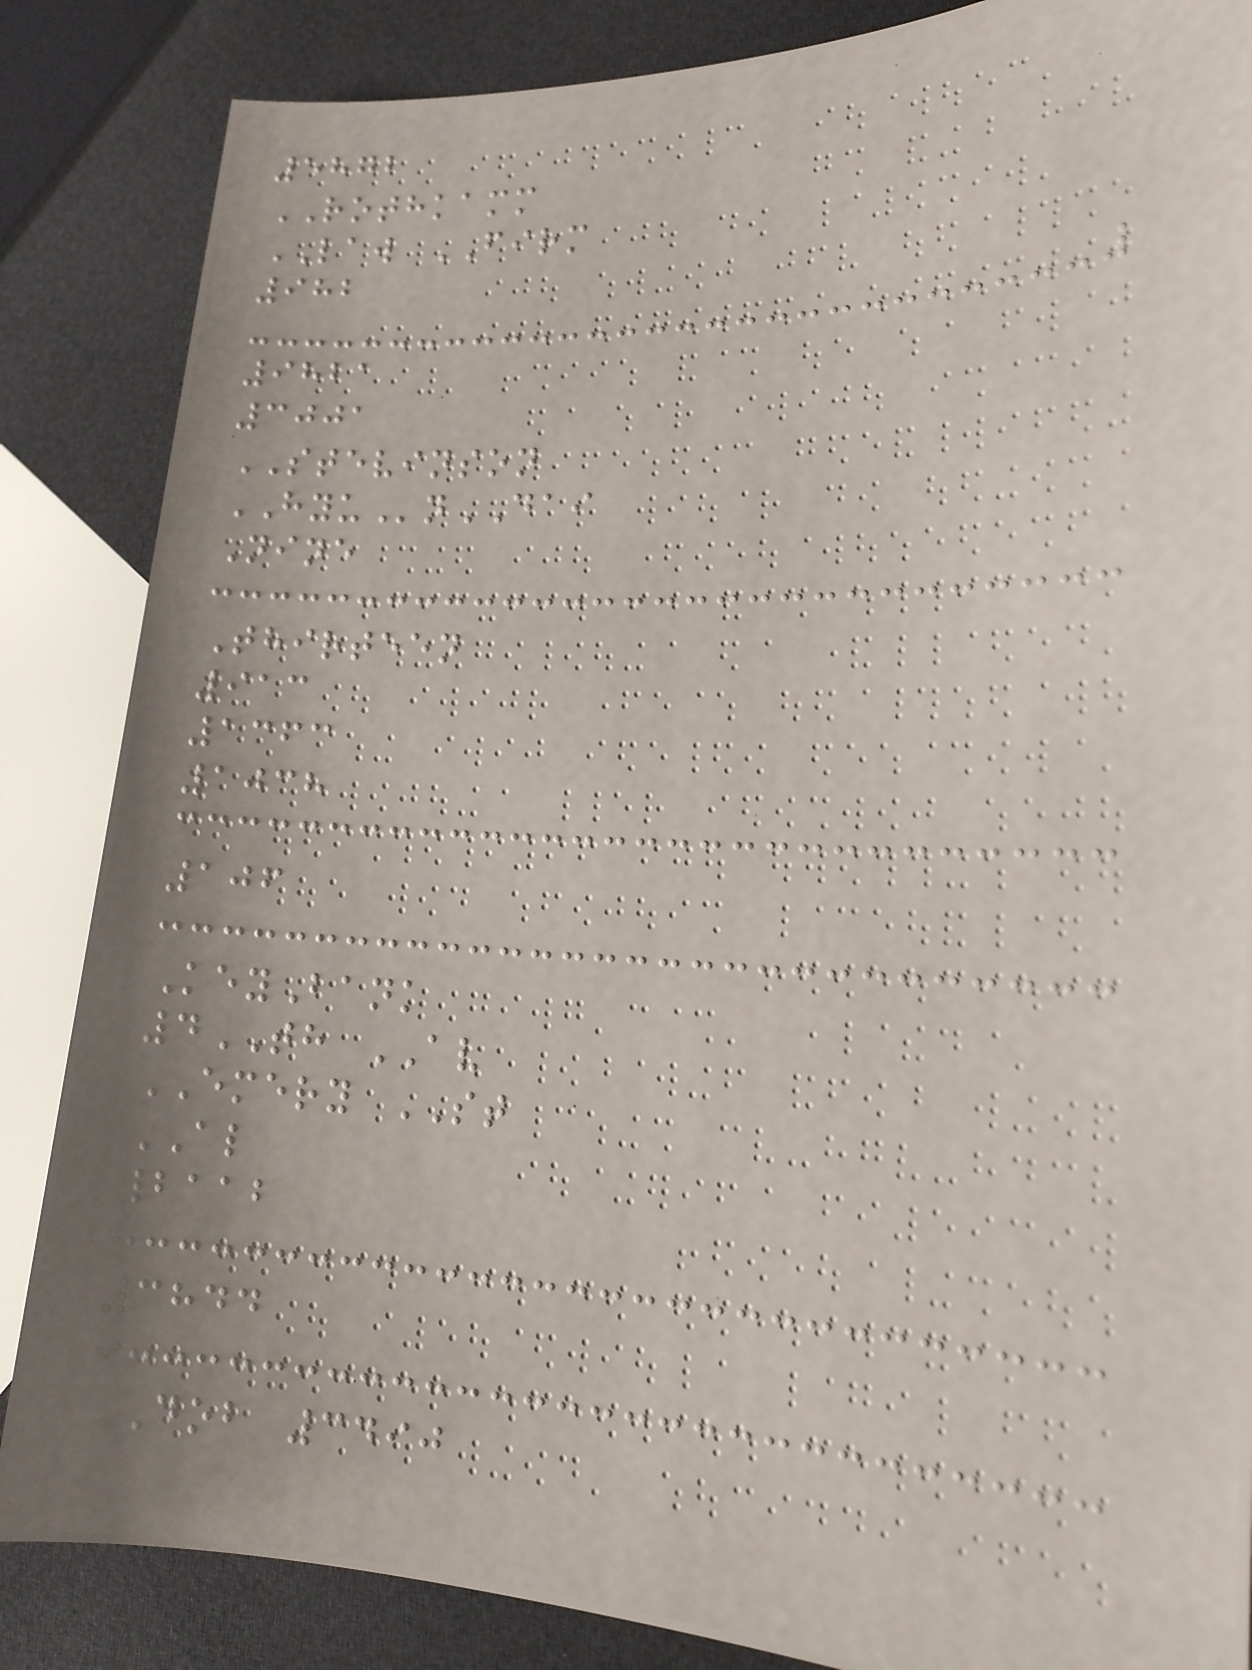5872
ROTHKAMM
LAW FIRM
982
9821
3001
STEVINSON
HYUnDAI
Nine
Thirteen
913
1363
1038
106
KeyBank
4TH AV
EMERY ST
AL
2112
3844
DOB 3490
